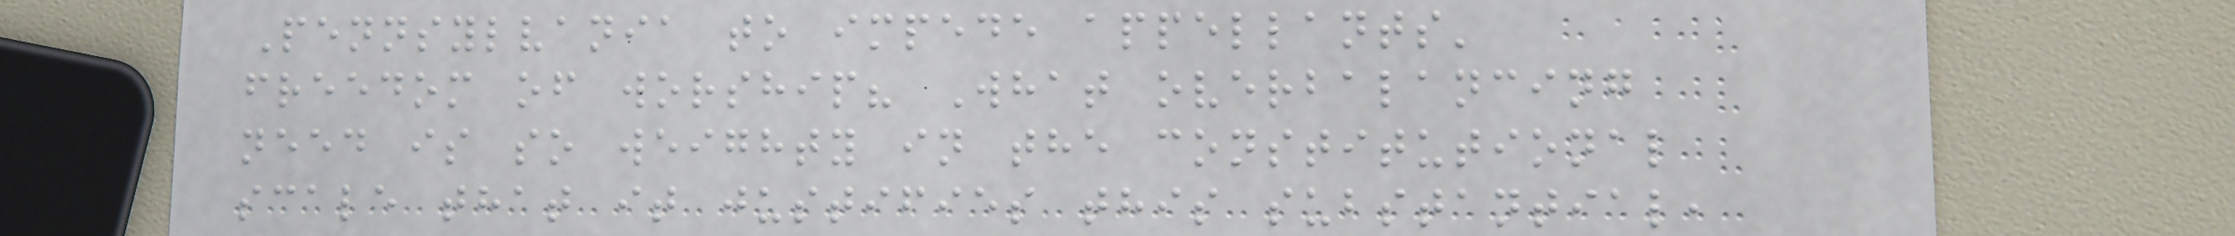Pennsylvania to impede appellants'
freedom of worship? What overbalancing
need is so weighty in the constitutional
scale that it justifies this substantial,
